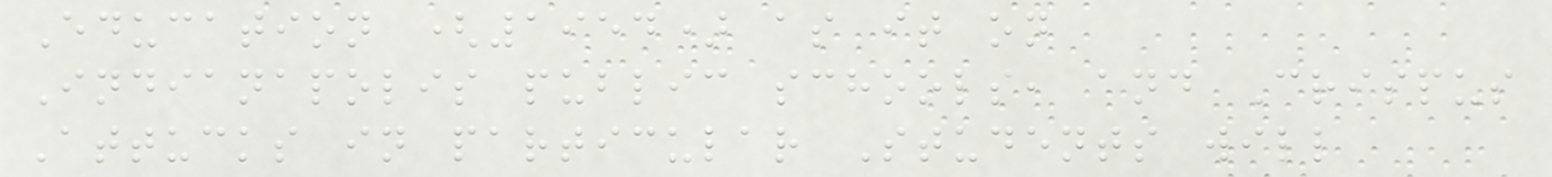Education (1954) as it on
Indianapolis public schools, and Crispus
Attucks in particular Students will
